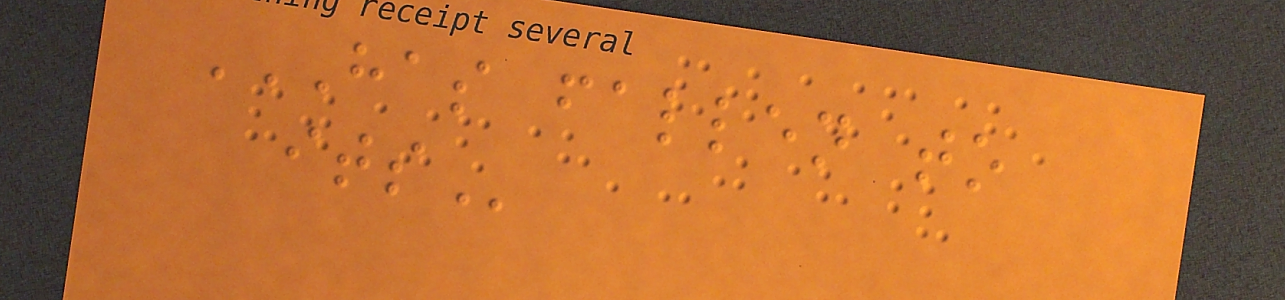HAS FALLEN TO
ITS
